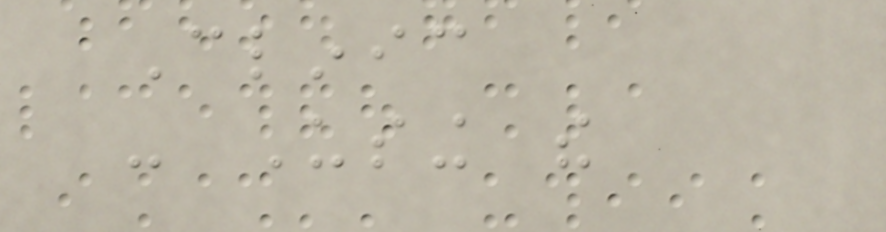Clinic
- Using the
